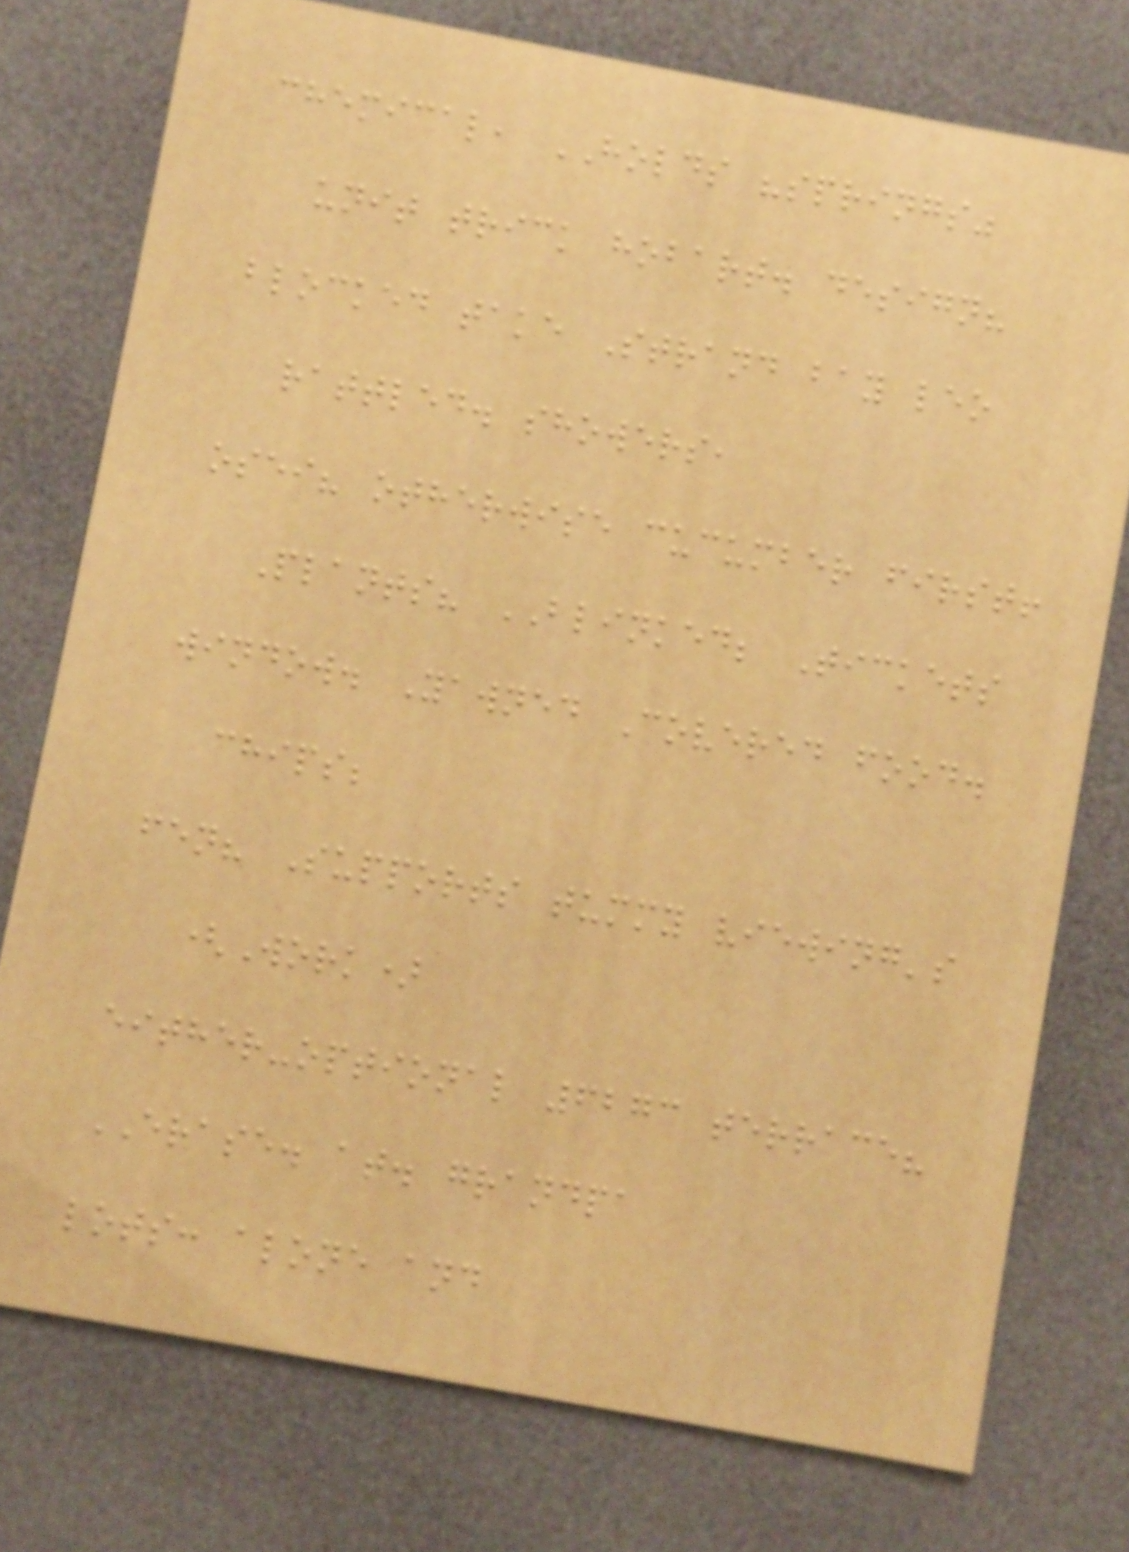chemical, HOLDS "springs"
unit trick hobart. design?
blocked take Strand bay leo
rattled. showers,
osei? otherwise cucumber first!
Plants? BLINKED; Tickets
window. Yawned Covered food.
chips;
fen? Supports tummy viewing's
(Work)
either-optional 6273 terrace?
ERASE. at. grandpa
lots: alone and
